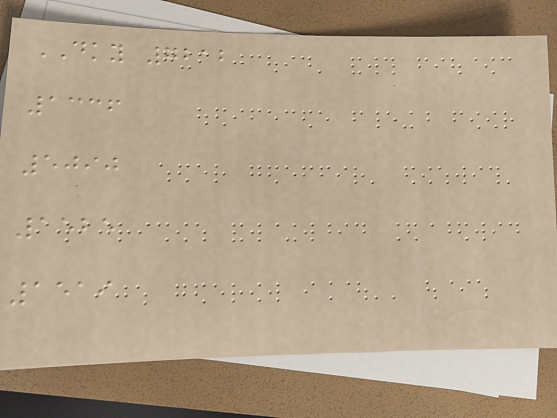DKY 7212
1336
5090
1525
1519
